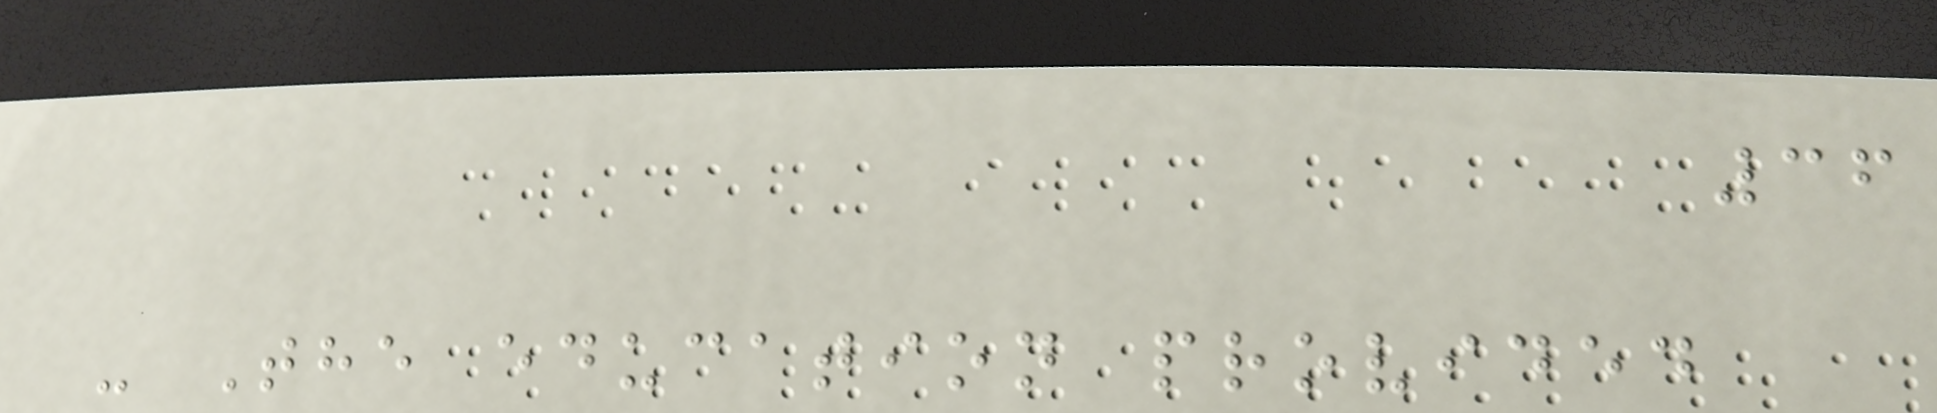36
- The education provided
